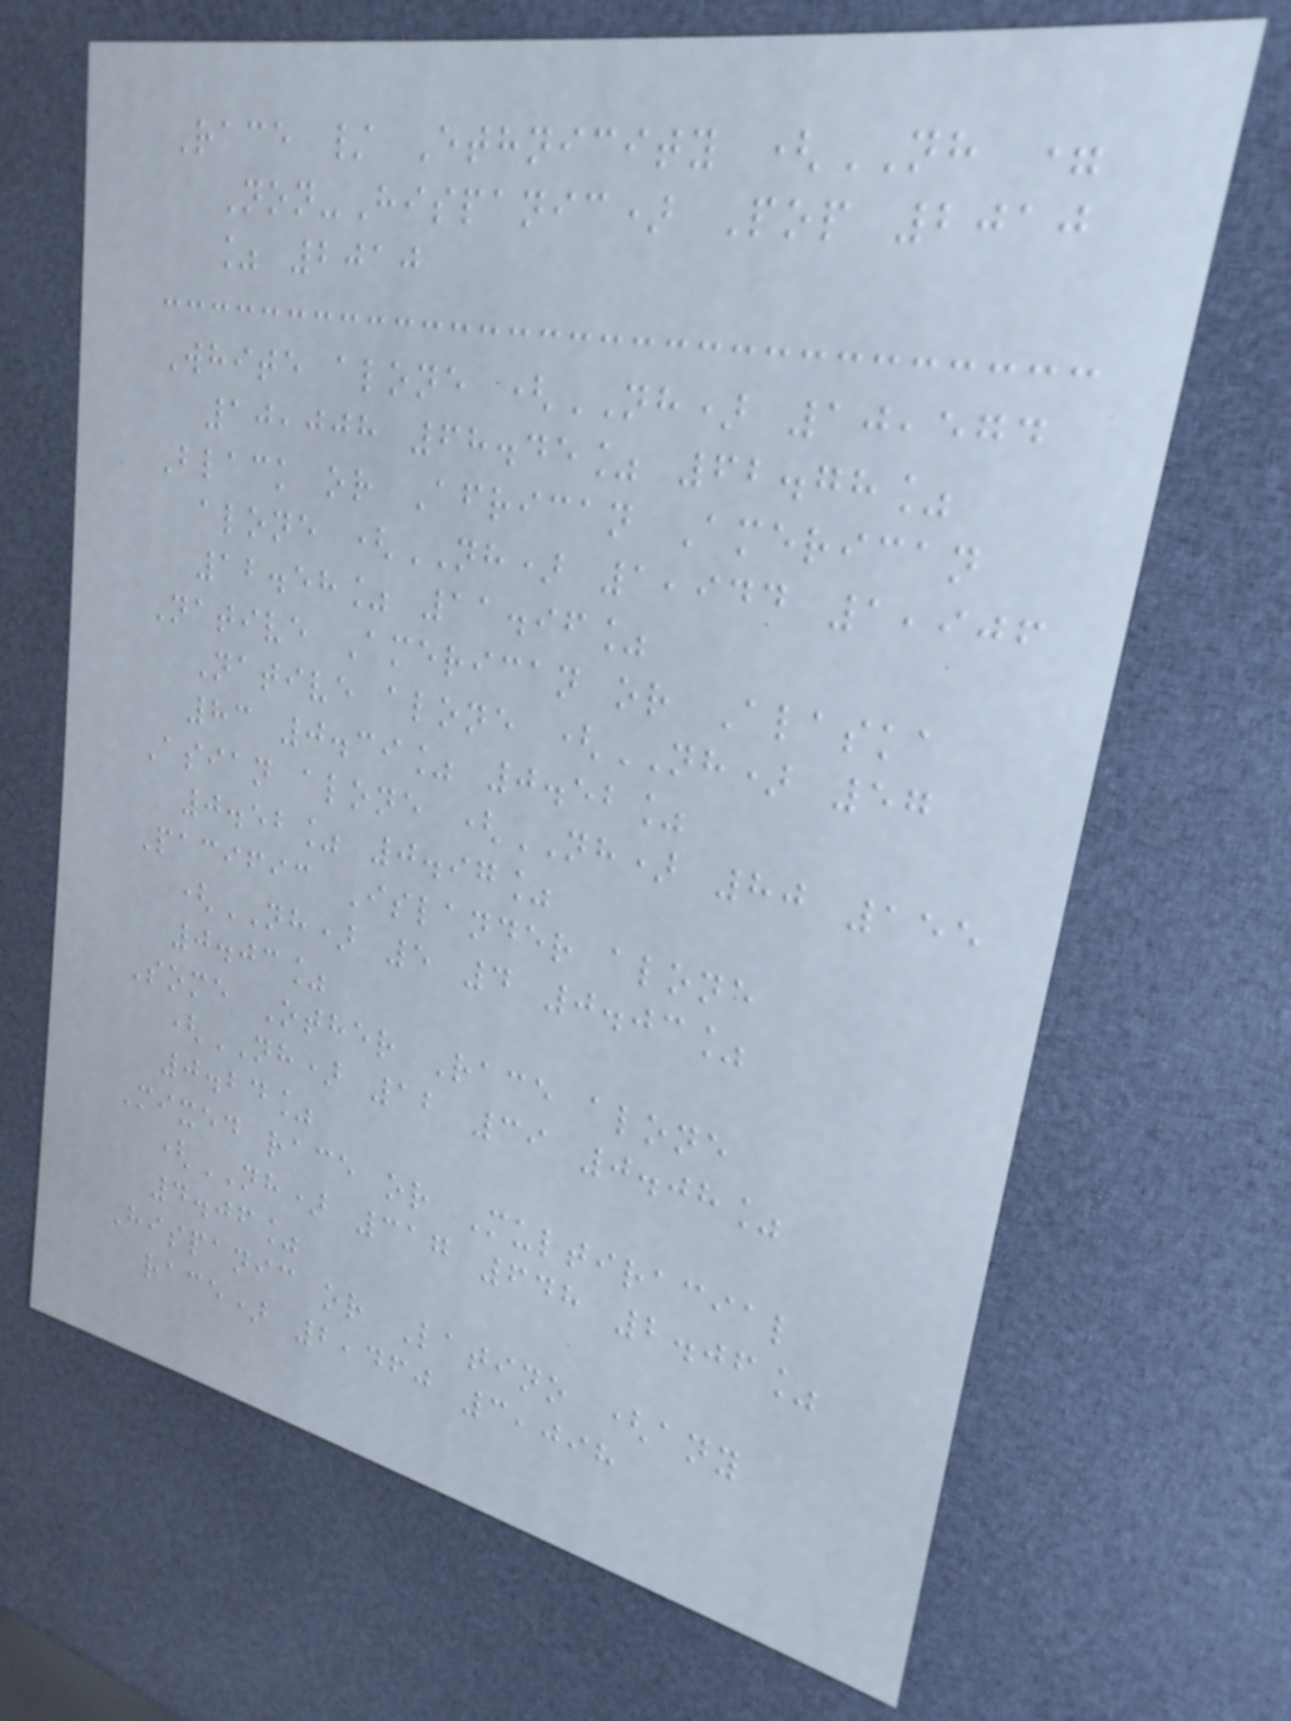Race / Ethnicity (NH =
Non-Hispanic) Pop 2010
% 2010
White alone (NH) 10,574
10,008 68.45% 62.78%
Black or African American
alone (NH) 1,944 1,906
12.58% 11.96%
Native American or Alaska
Native alone (NH) 57
83 0.39% 0.52%
Asian alone (NH) 80 155
0.52% 0.97%
Pacific Islander alone
(NH) 5 4 0.03%
0.03%
Some Other Race alone
(NH) 12 39 0.08%
0.24%
Mixed race or Multiracial
(NH) 317 648 2.06%
4.06%
Hispanic or Latino (any
race) 2,460 3,098
